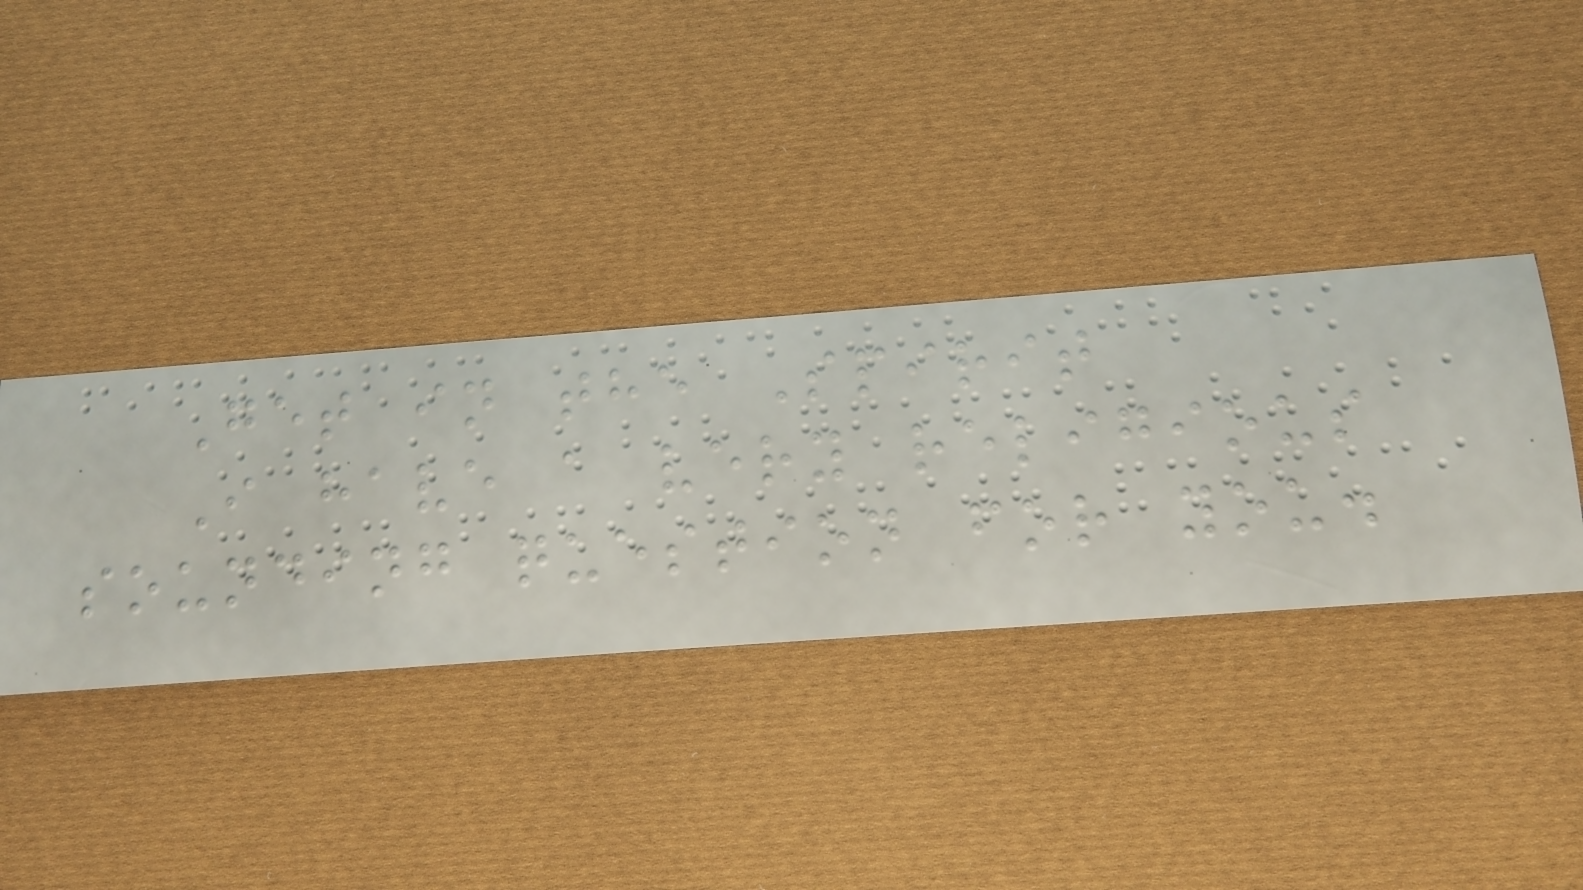Get in the Spirit
I have a very religious
sounding question for you.
